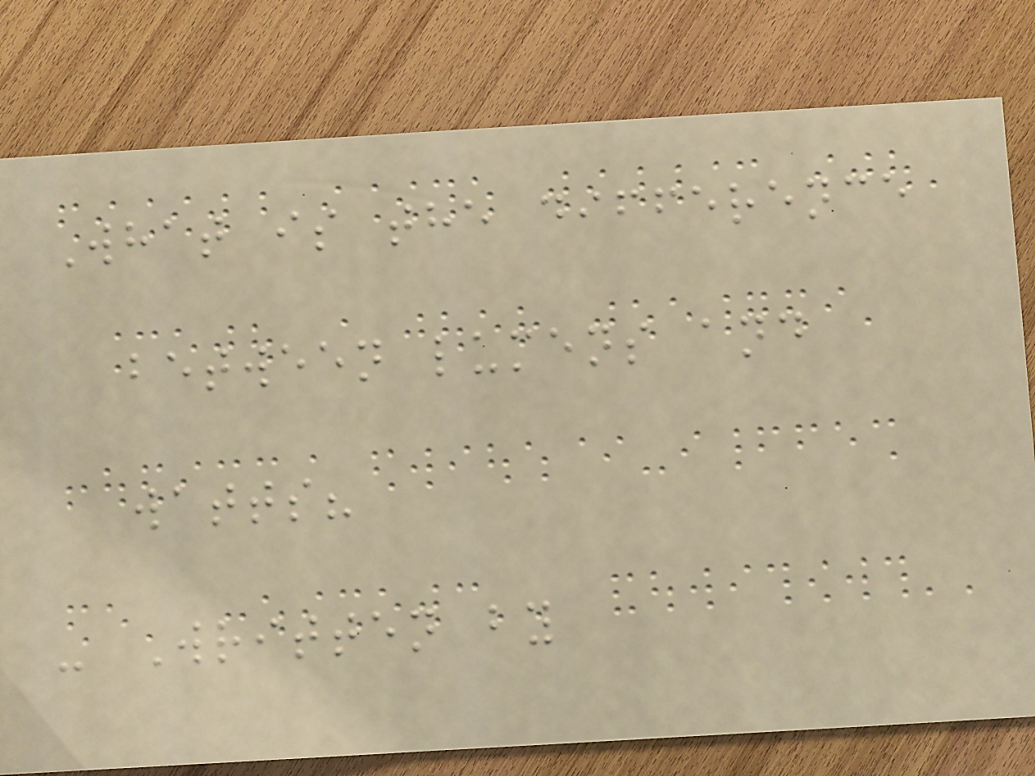What is the difference
between lumens and
watts?
- Written by
